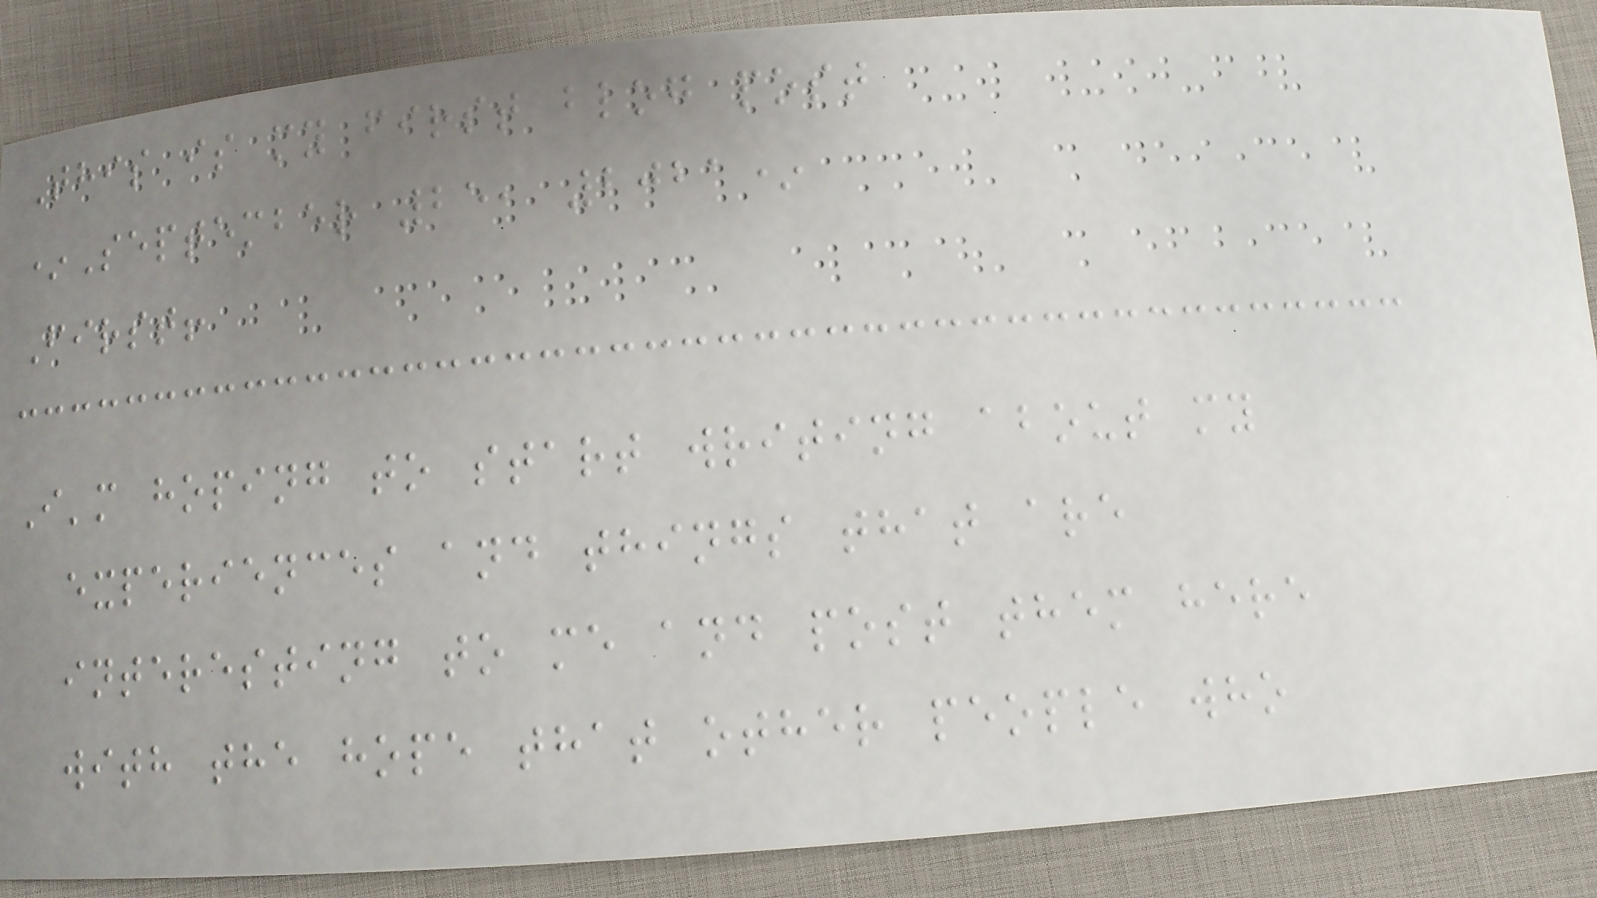This is my first blog post
*September 25, 2021*
First!
I'm hoping to start writing about my
experiences and things that are
interesting to me and post them here
with the hope that other people who
